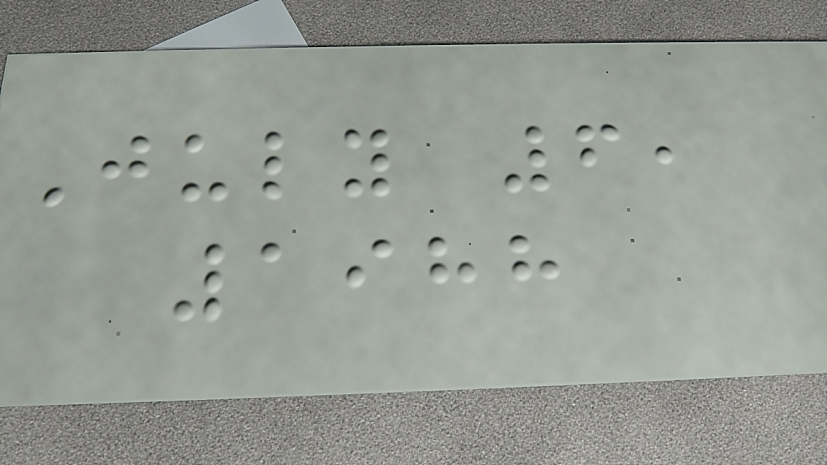July 6,
1988
